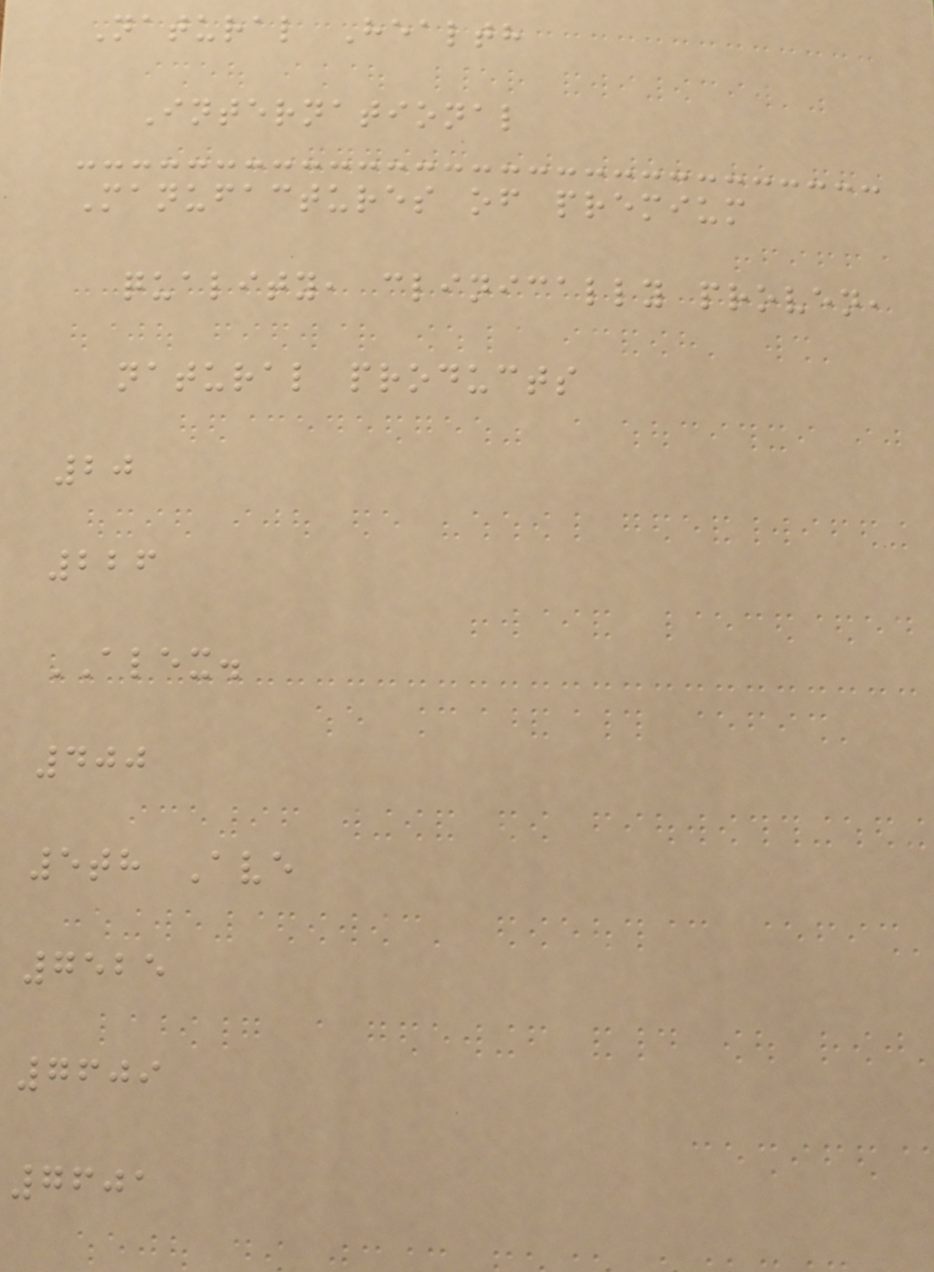Natural Health
International
Manufactures of premium
quality, clinically proven,
natural products
20
226
ALEX.
400
5th Ave
7525
7609
7601
